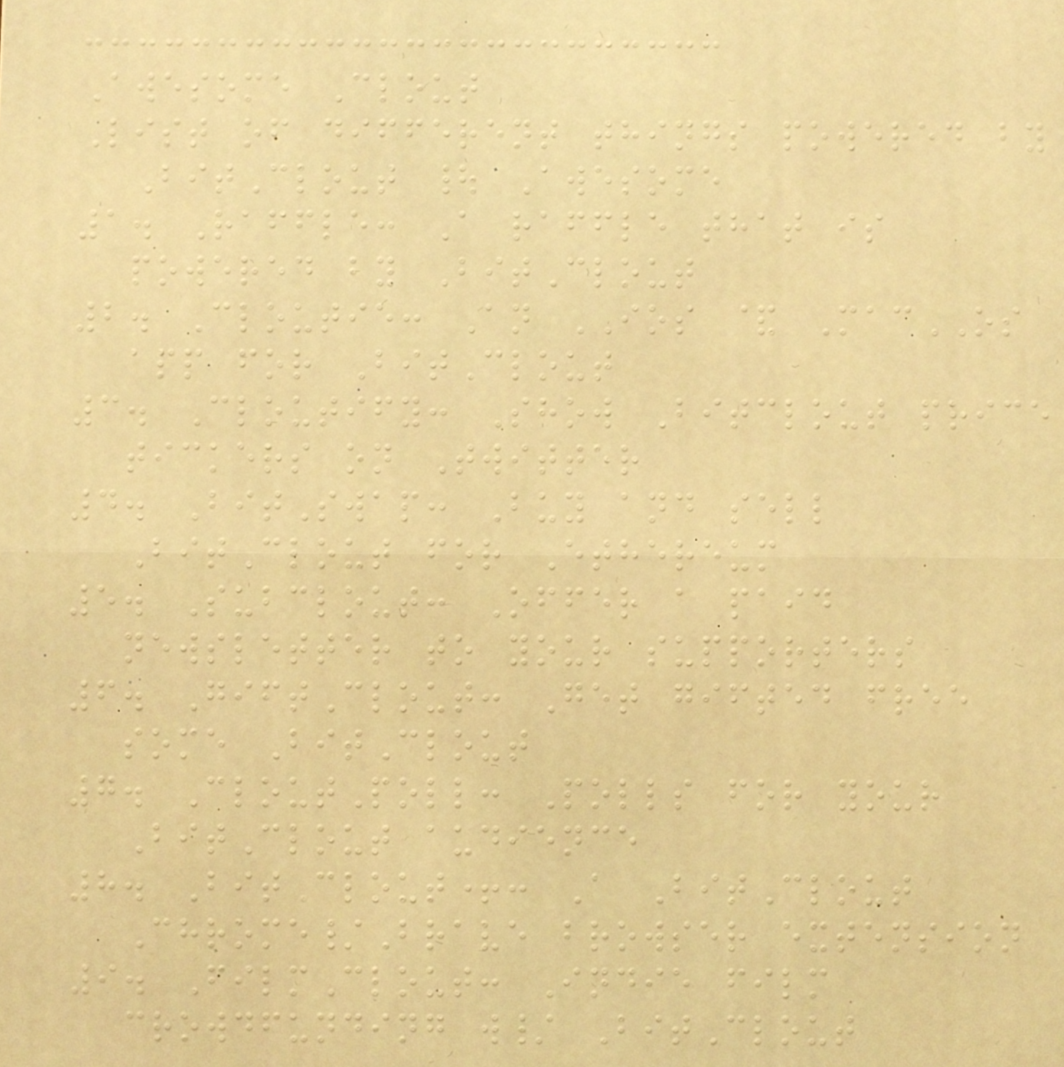Awesome Clout
List of different things powered by
BitClout | Awesome
1. Raffle: A raffle that is
powered by BitClout
2. Cloutie: An IOS & MacOS
app for BitClout
3. Cloutify: Show Bitclout price
tickers on Twitter
4. BitSwap: Buy and sell
BitClout for Ethereum
5. Subclout: Offer a paid
newsletter to your supporters
6. GiftClout: Get gifted free
some BitClout
7. CloutPoll: Polls for your
BitClout audience
8. BitClout+: A BitClout
Chrome/Brave browser extension
9. FilmClout: Indie film
crowdfunding w/ BitClout
